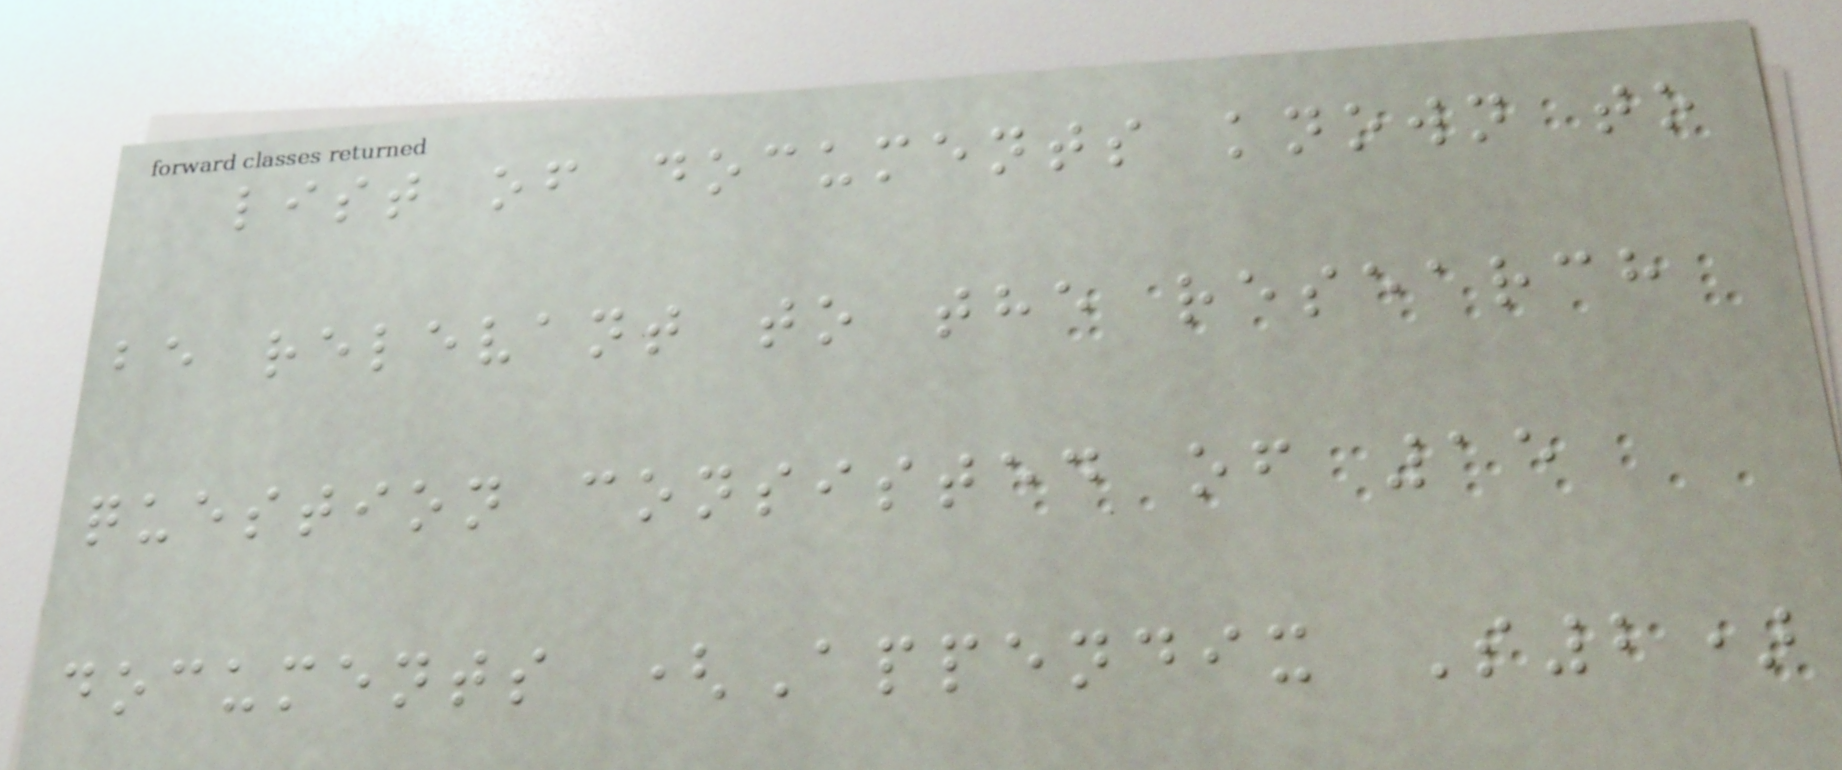list of documents known to
be relevant to the research
question consisted of 15
documents (Appendix S2)
